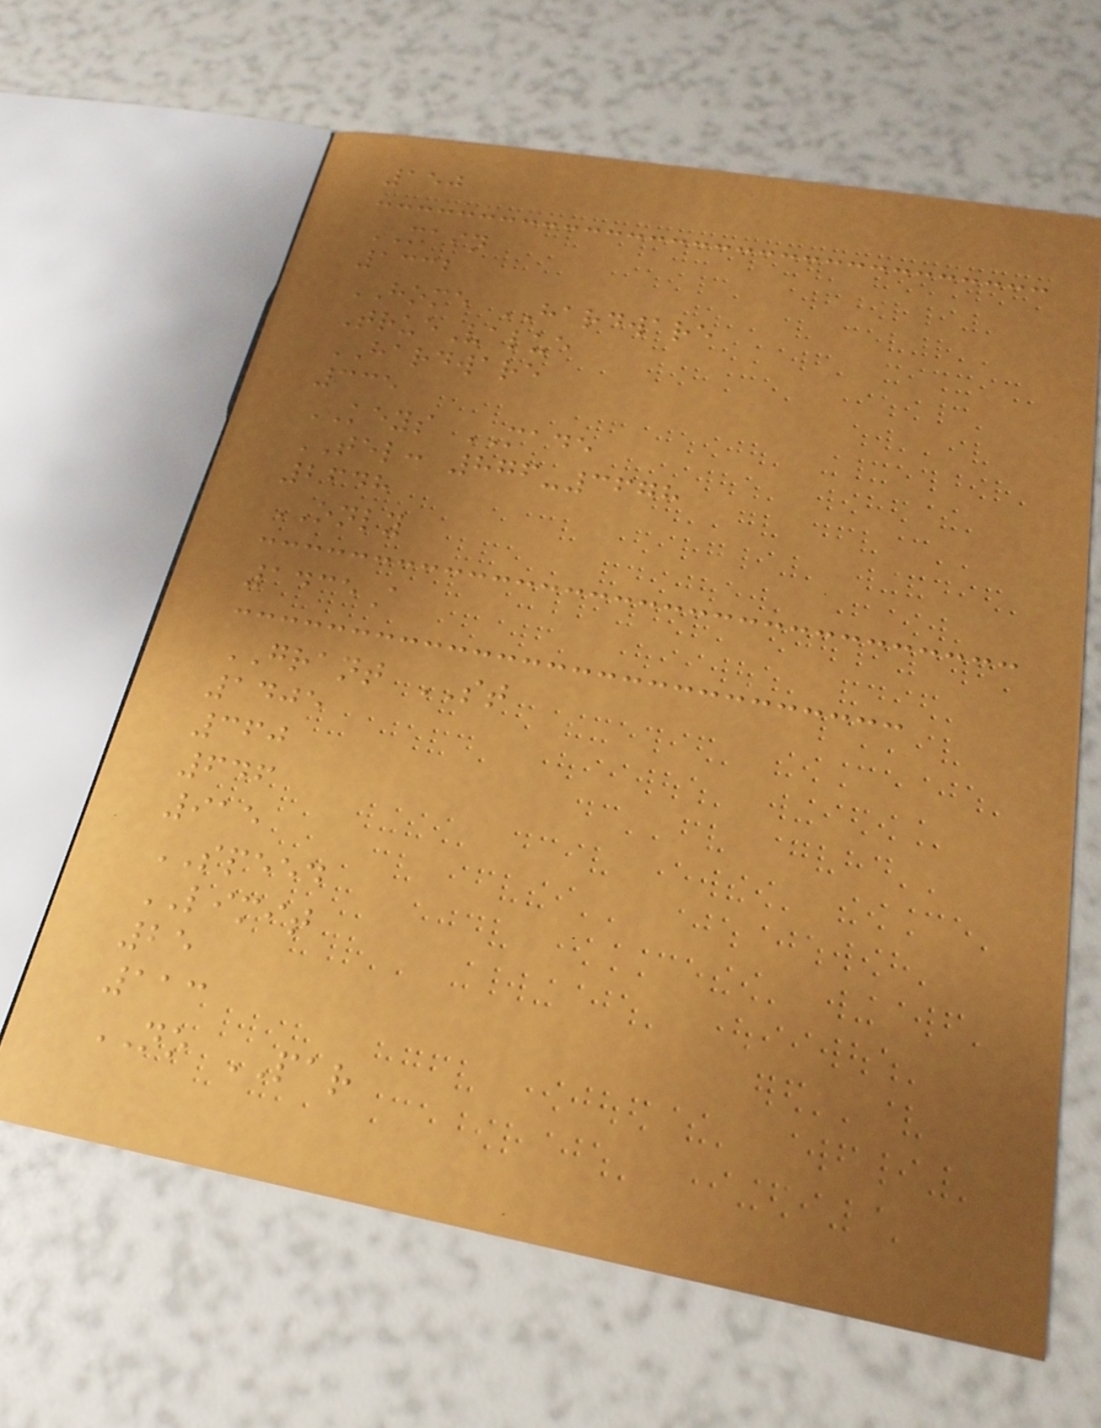150
MAIN
1332
HOME HARDWARE
TrueValue
HARDWARE
335
KEYS MADE
TEL: 876-3678
2648
ONLY
1435A
GRANT ST
1405
360
646
915
SPEED
LIMIT
25
113
NO PAR
